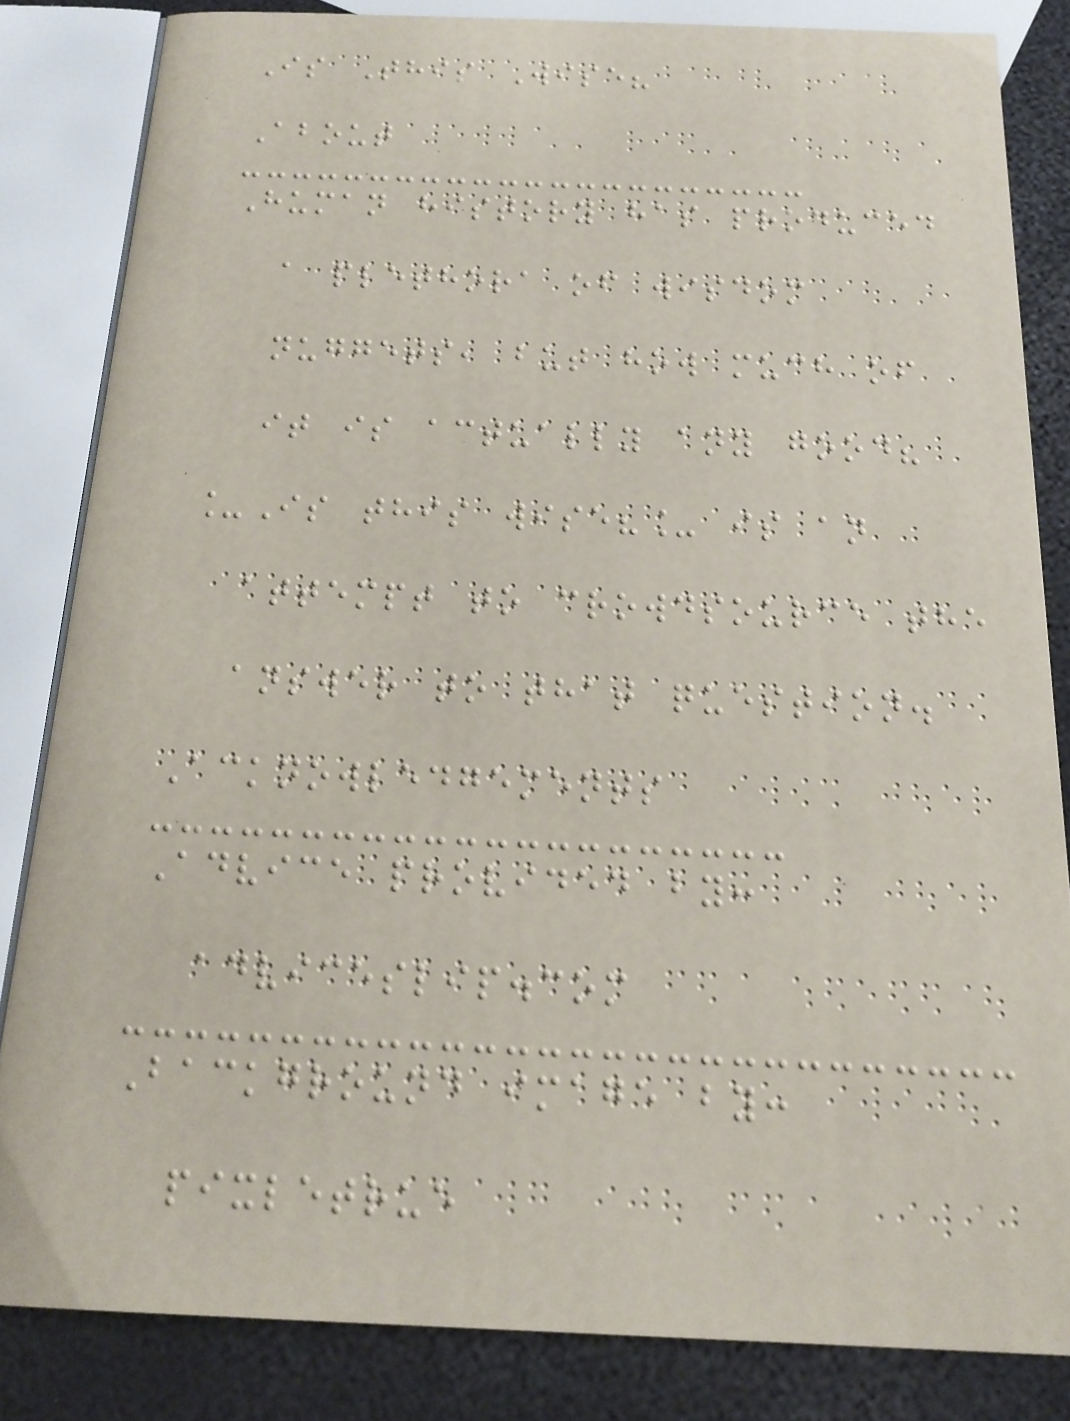Is This Wise?
About
Human history has produced
a plethora of wisdom
nuggets, but how much of
it is actually any good?
_Is this wise?_ is an
attempt to crowdsource the
answer to that question.
Acknowledgements
Advice provided by:
adviceslip.com
Background image by:
pixletrue
